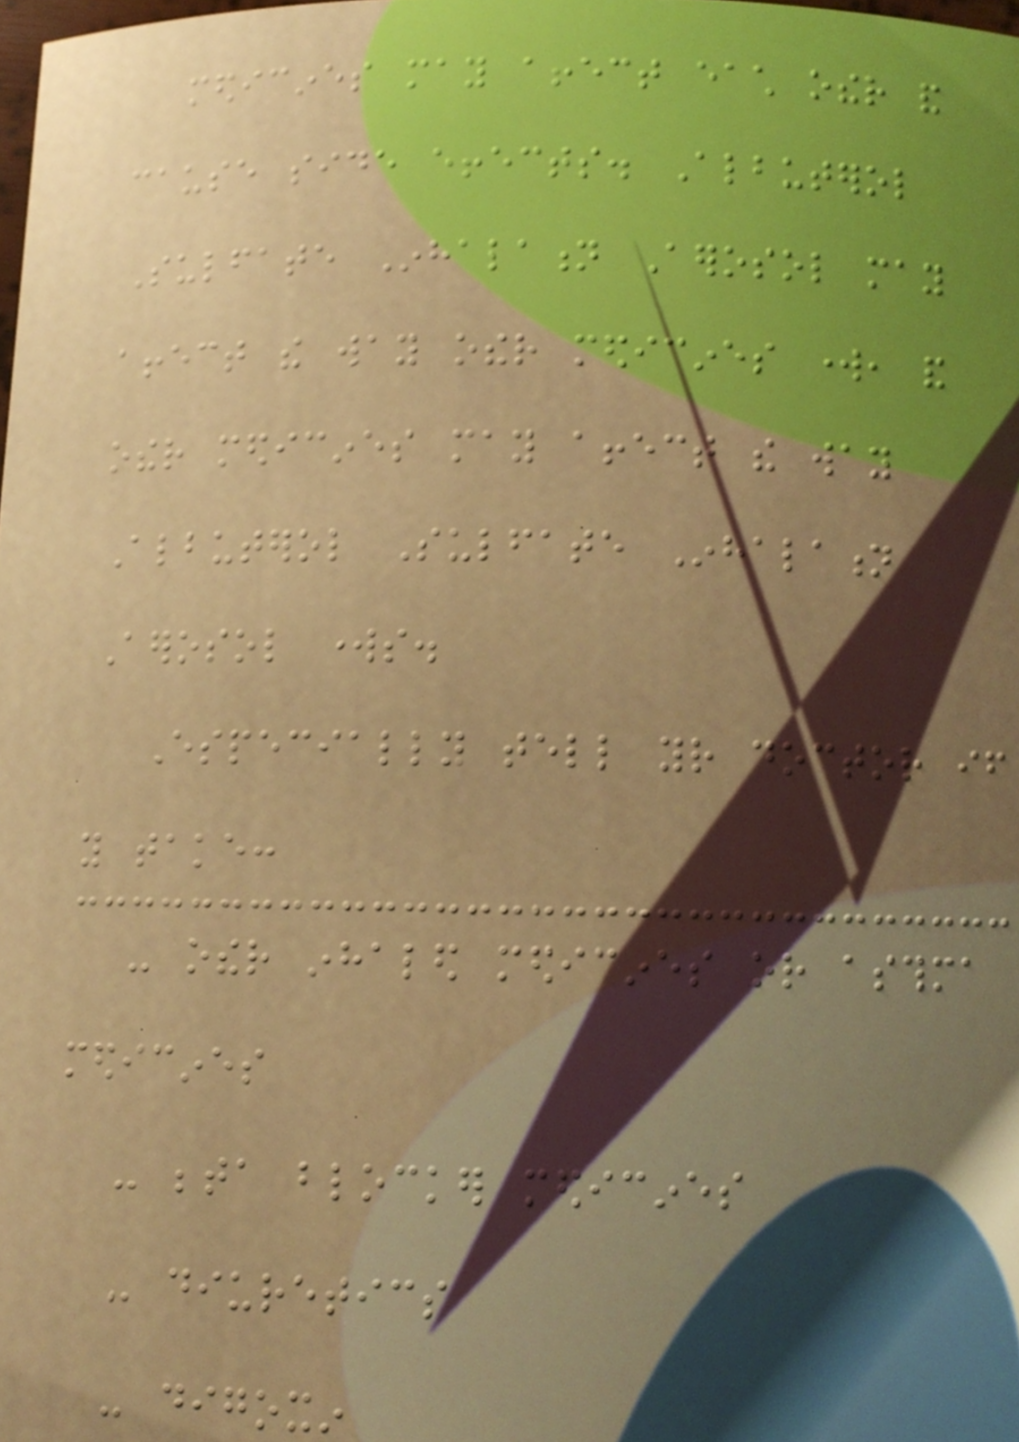medicines may affect each other and
cause side effects. Albuterol
Sulfate Inhalation Aerosol may
affect the way other medicines work, and
other medicines may affect the way
Albuterol Sulfate Inhalation
Aerosol works.
Especially tell your doctor if
you take:
- other inhaled medicines or asthma
medicines
- beta blocker medicines
- diuretics
- digoxin
